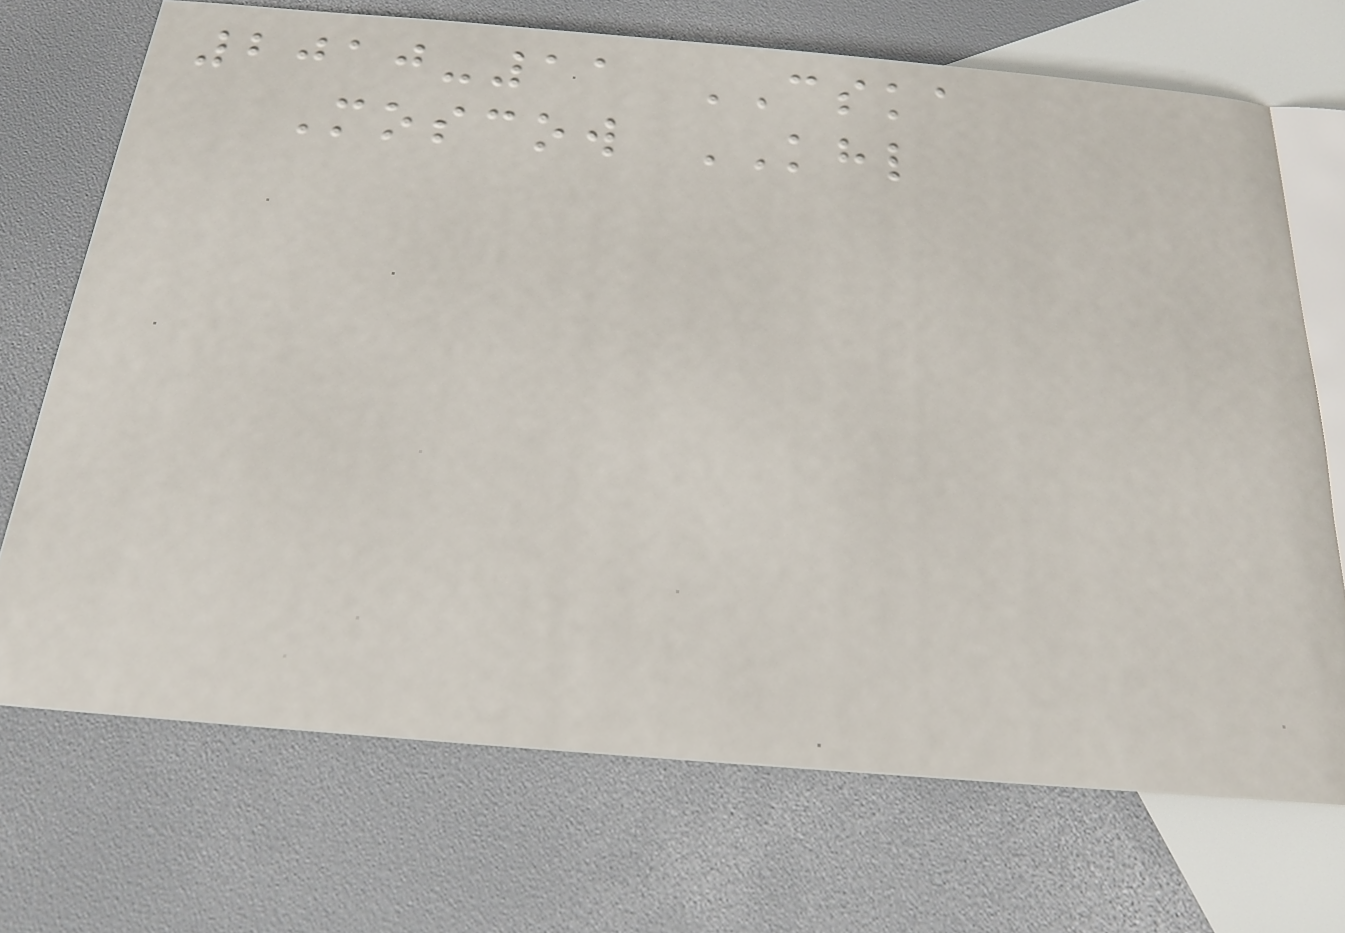2010-11 CSKA
Moscow KHL
